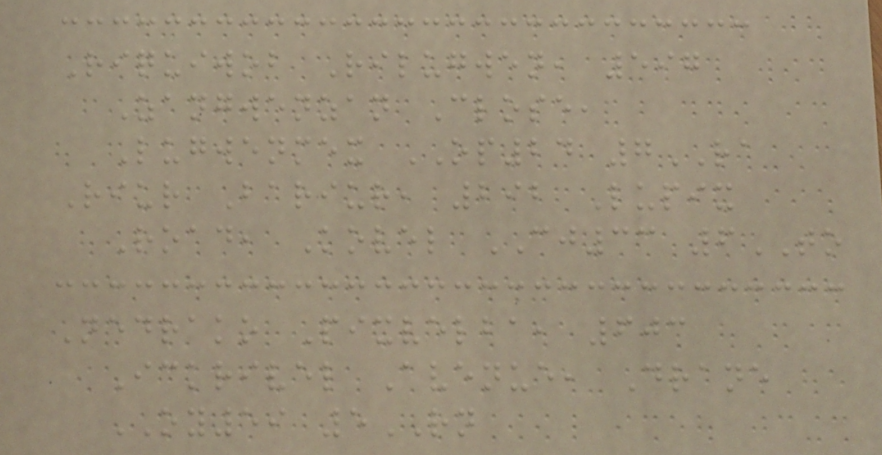Riquiwob Rilugwen, 597
Zangwenzan Close,
Lugwenmex OP24 7RA
Riur Bariur, 292 Lupix
Road, Kovel CJ33 6TO
Nedrako Pixvelba, 603
Ickrivel Avenue, Drane
OY59 5RN
